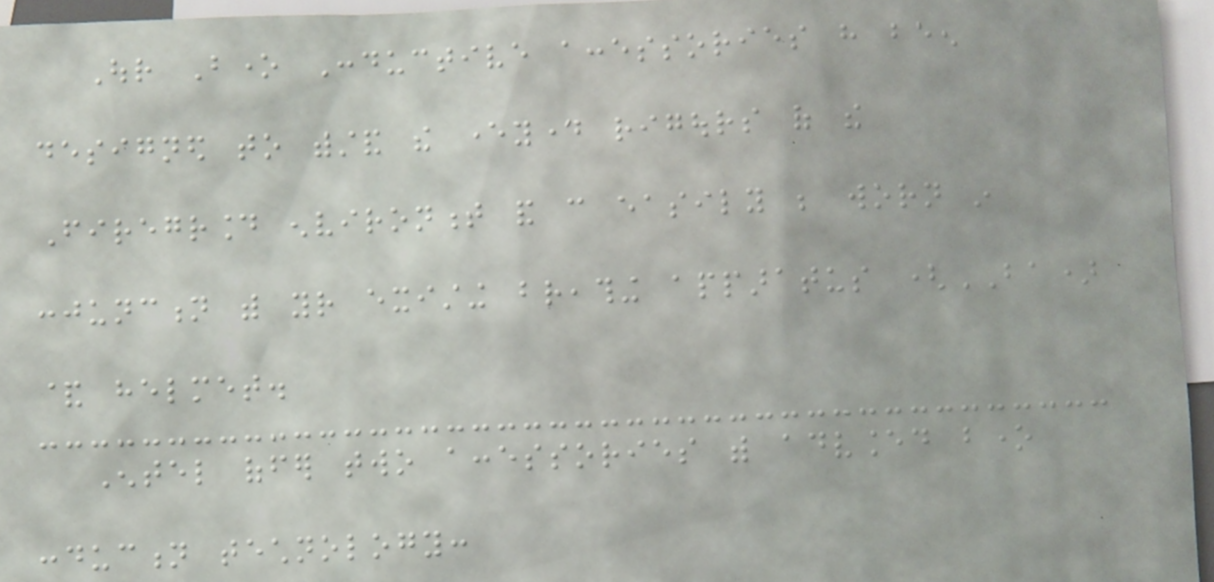Our Bone Conductive accessories have been
designed to withstand the everyday rigours of the
Fireground environment and can easily be worn in
conjunction with your existing breathing apparatus (BA)
& helmet.
Entel offer two accessories with advanced bone
conduction technology:
